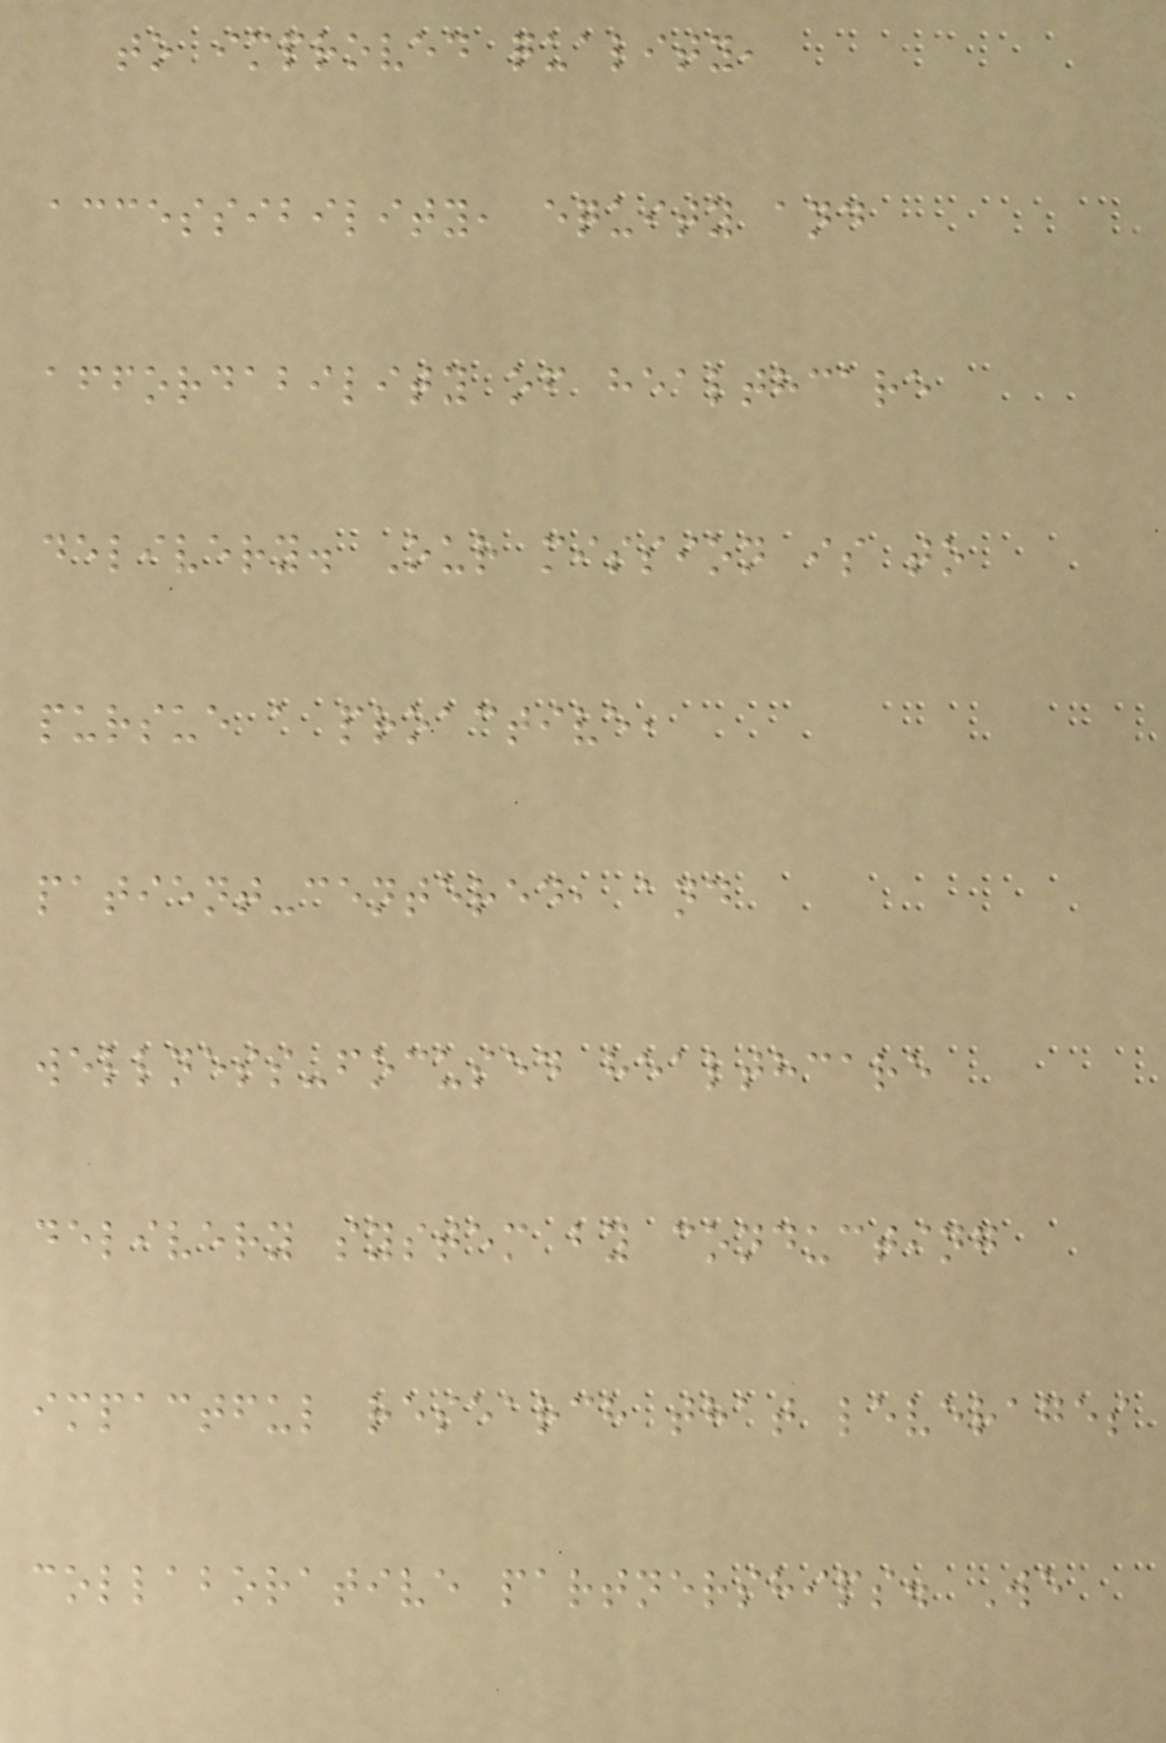to improved quality,
accessibility, equity and
affordability of healthcare
delivery. Our mission is to
pursue a proactive,
patient-centered, and
wellness-focused healthcare
delivery system by conducting
impactful research that leverages
collaborative partnerships. We
